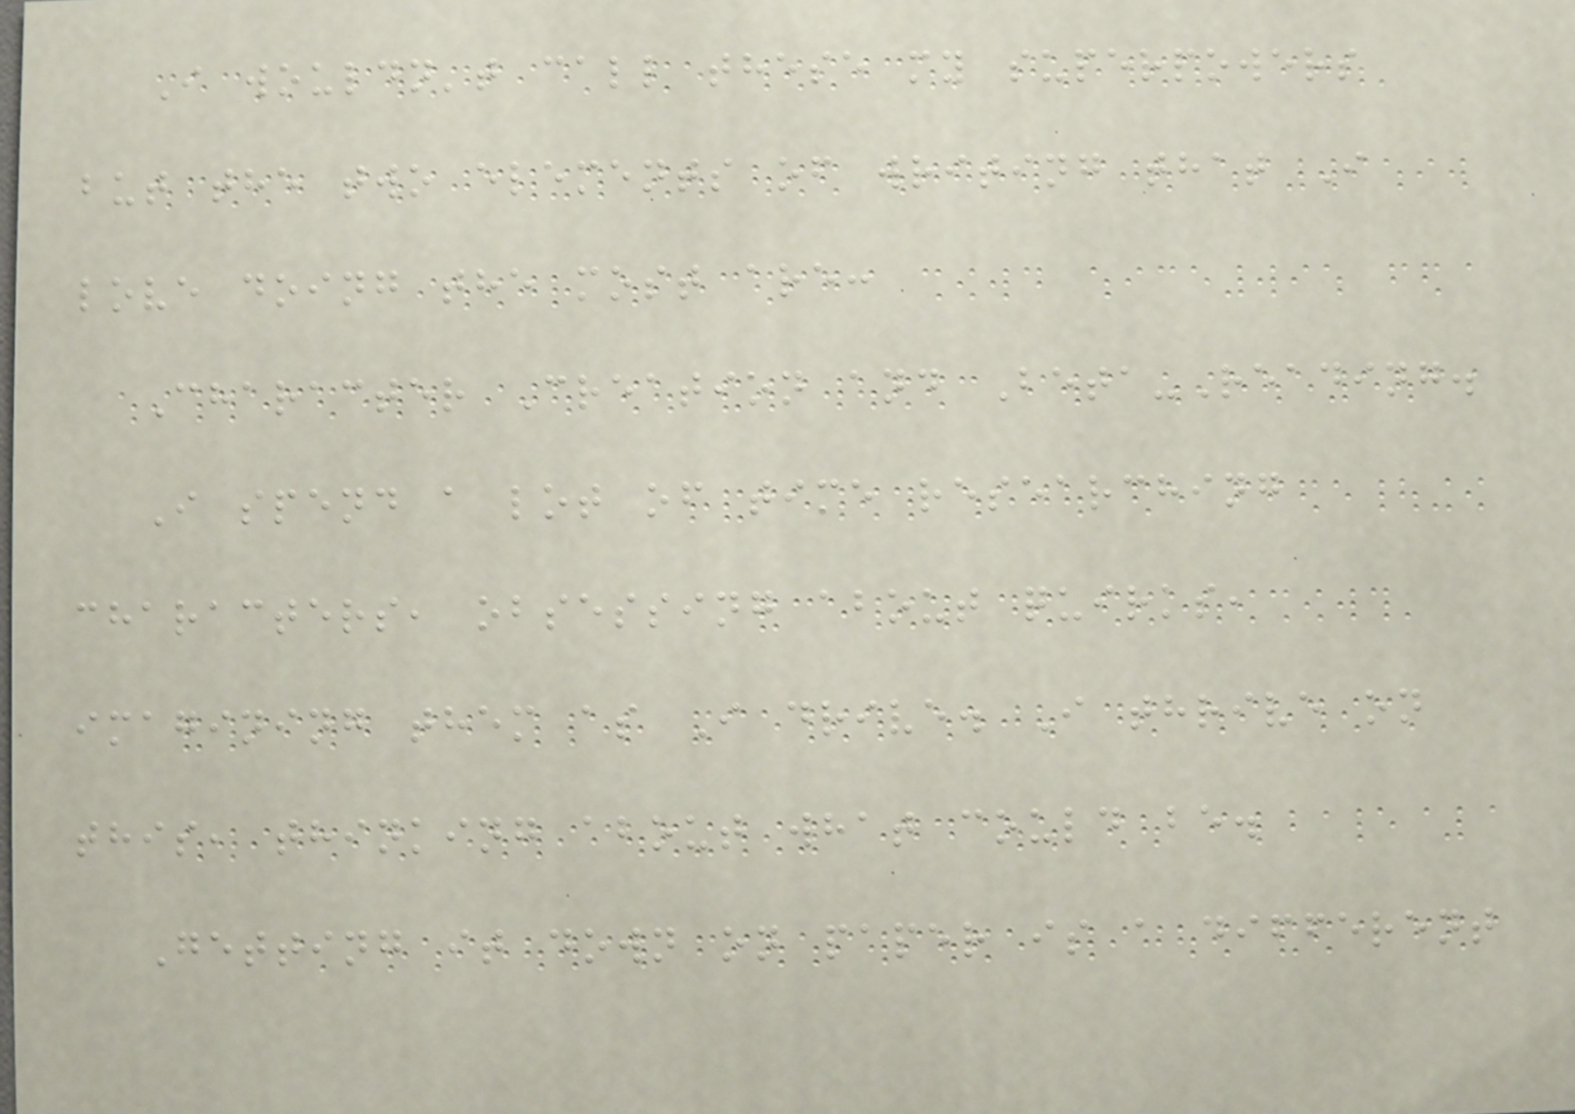I wouldn't call these my superpowers
but the two elements of writing that I
love doing the most are:
Character Creation and Beta-Reading.
I spend a lot of time researching
characters, obsessing about quirks,
imagining them as I drive. I thrive on
this, thinking about what could be.
Getting it down on paper is a different
